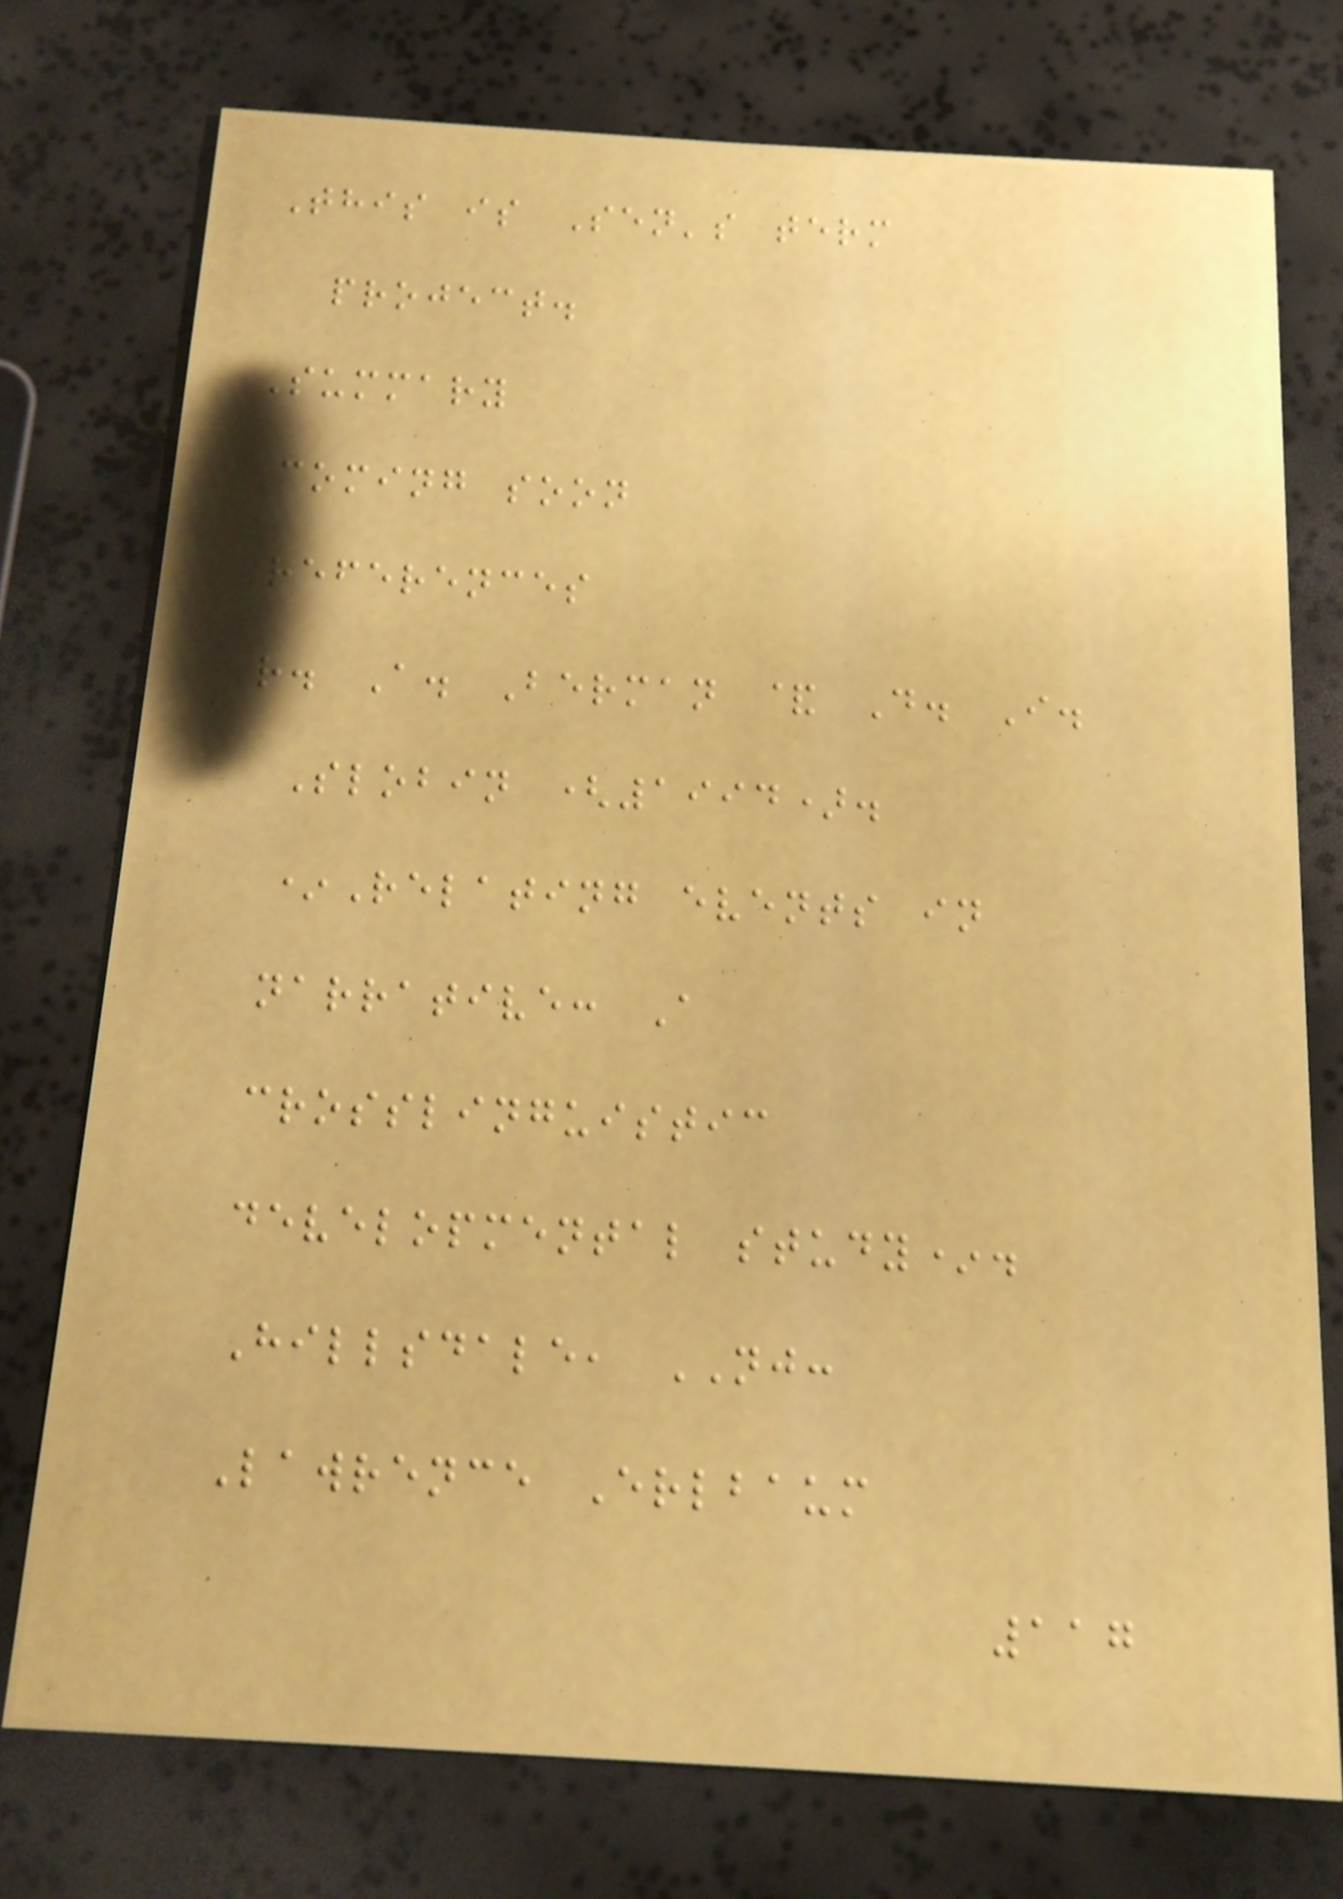This is Sen's term
project.
Summary
Coming soon
References
R. A. Berman & D. I.
Slobin (1994).
*Relating events in
narrative: A
crosslinguistic
developmental study*.
Hillsdale, NJ:
Lawrence Erlbaum
117
